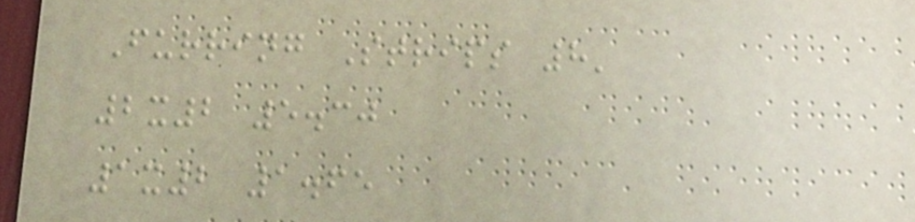Furring Strips 8'
2x2 5.30
1x2 1.65
